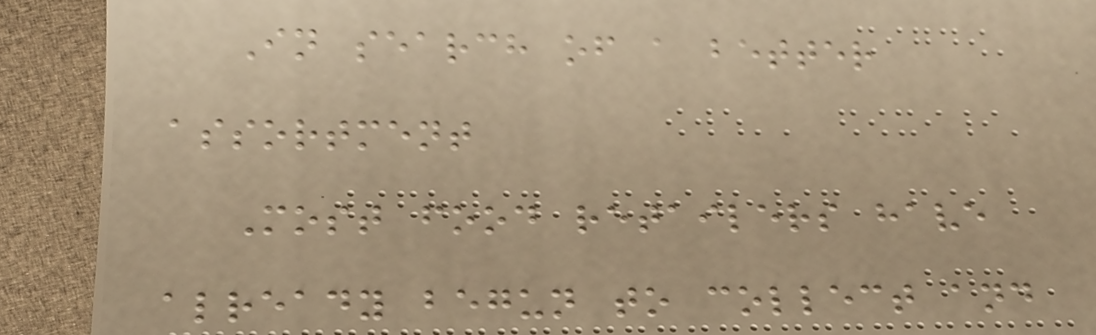In search of a better
assortment
Most food retailers have
already begun to collect and
